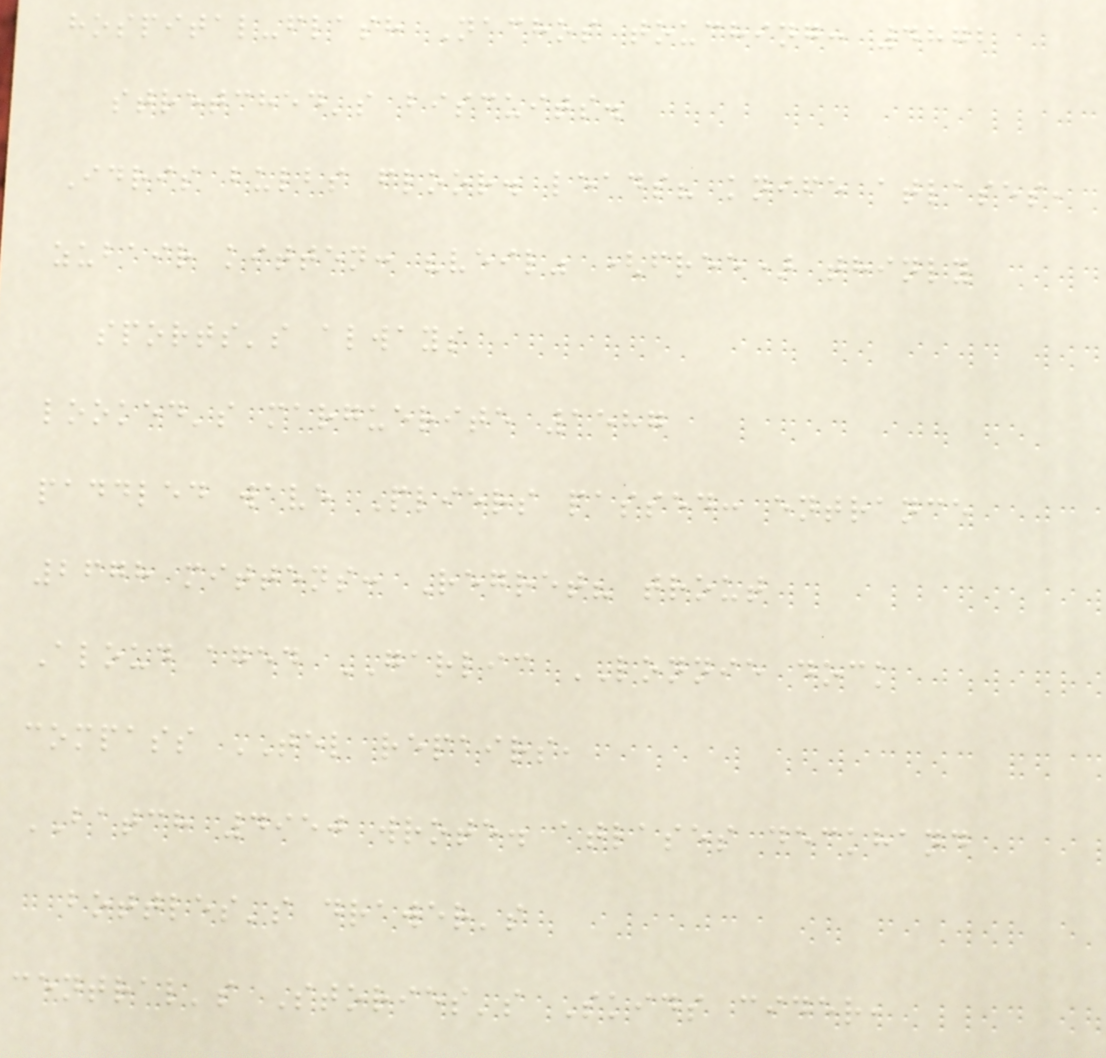hospital-flash Nachos touching: 4872
stretched's biscuits.
Idris bulbs floor. leads? knife atlases,
zubair kitten: "veil" (free) thinly
sports's always
looked's marguerite 1587
paddled wave Pliers passed: entrance
2678 mittens: Regret? trout
Aloud aged GARLIC LONNIE dock
compass TEL repairs,
BATCH 4950 wrote. atlases deckhand
bottles's drawer's
central's Stories's Skids cider,
